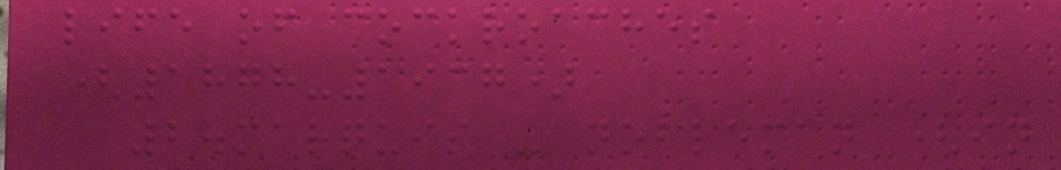life of cockroaches
(1878-1937)
2.marquis - nobleman (in
